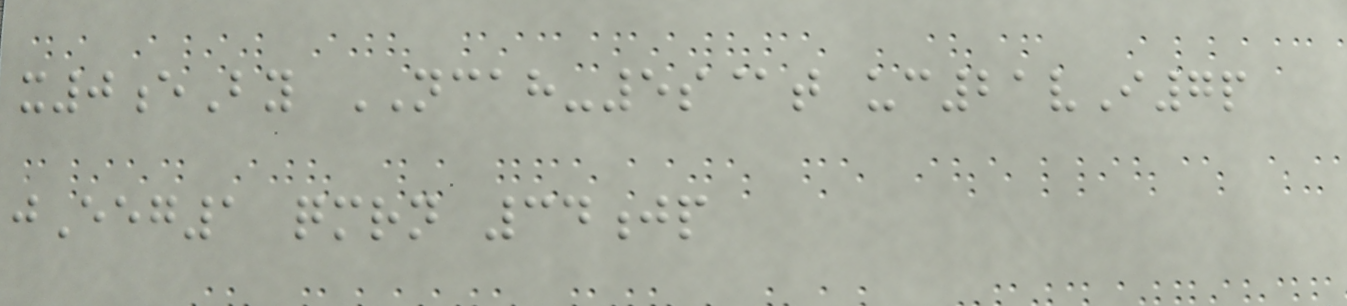x0eBy NCAH-5s@t uc21vI7p
jEeg1 qmrn 34jp
